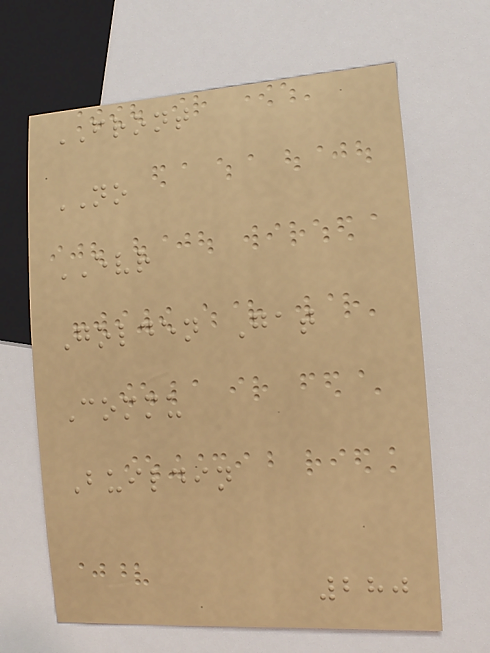FRONT
NO
EVR
Golden Gat
Commu
Buildin
280
